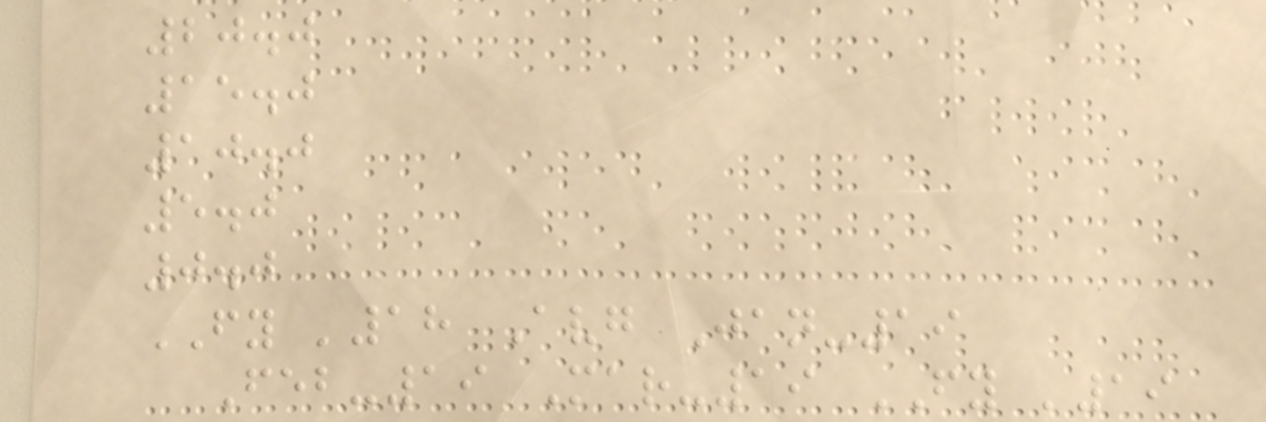20.0
15.0
10.0
5.0
0.0
FY '18 Avg Jan-19
Feb-19 Mar-19 FY '19
